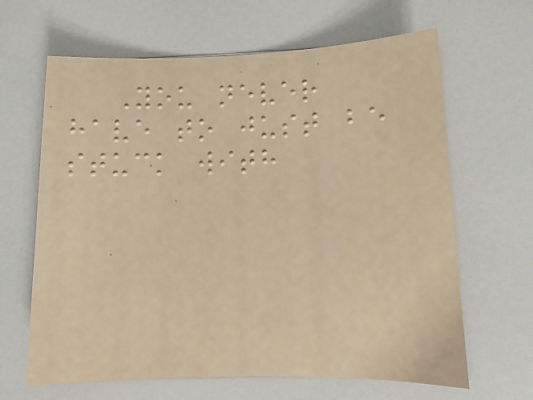You never
have to just be
stuck with
